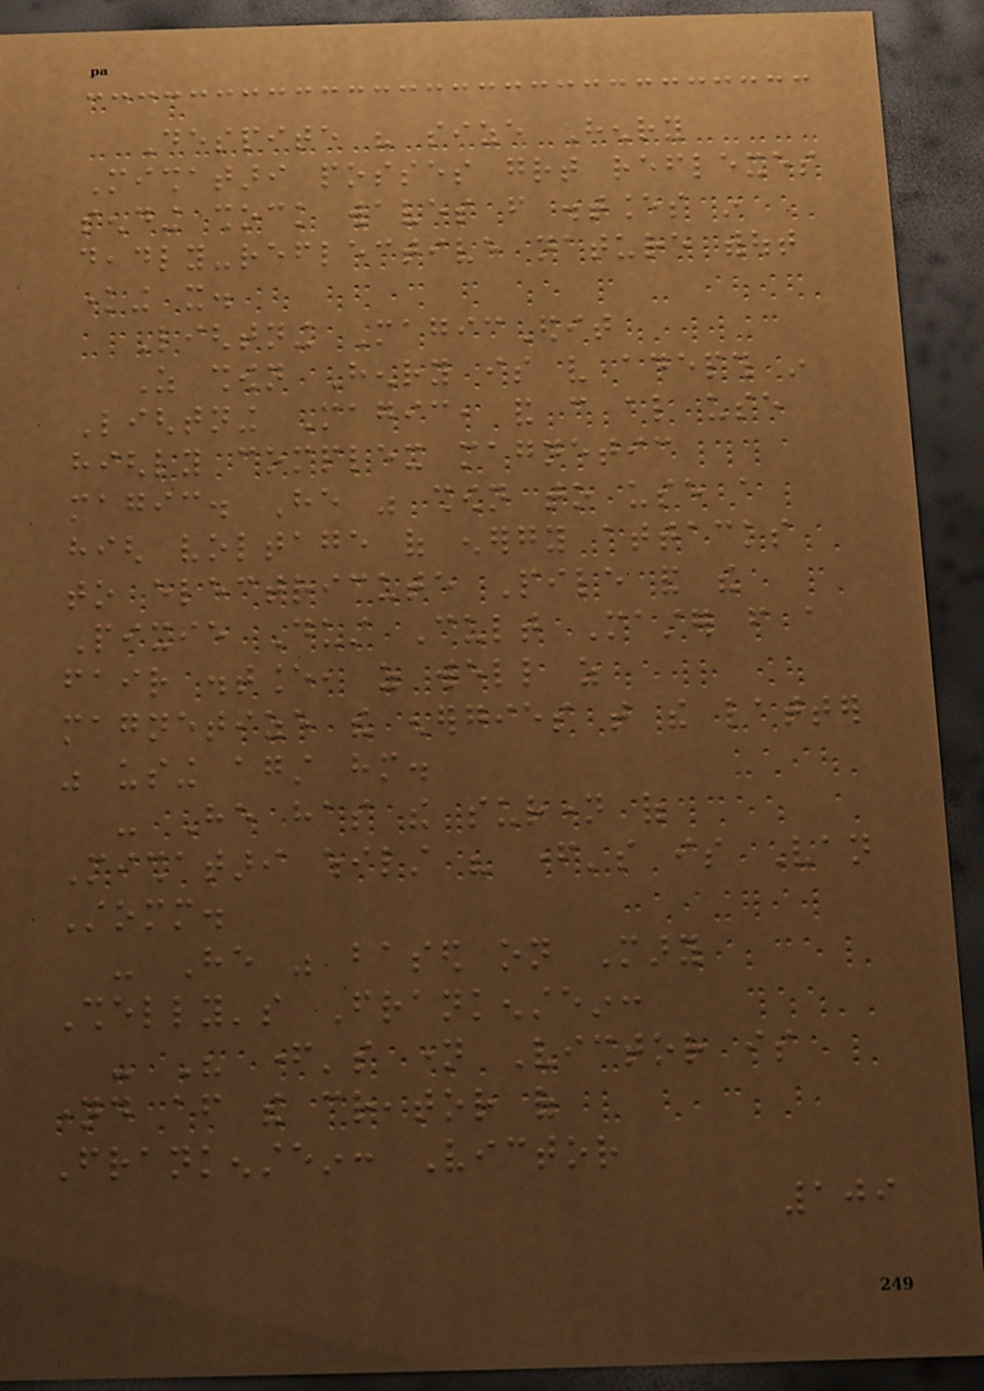Despite his size Henry
Mishatari posses great reflexes
sending shock waves from distances in
deadly-reflective nature without
knowing it.
Lightning MagicEdit
As shown Henry is very adepth in
Lightning Magic, and can also use
highly complex magnetic
magic. He was shown to use a
high voltage of energy attacks
to electricute Pile and the
Pixie Dust Cult Master from a
fair distance, as well as
magnetize the energies that the latter
was using against him.
- He has the surname of
Mishatari whilst his father's is Van
Stomm.
- He was based on Mary
Shelly's Frankenstein:
- His father's name Victor is
named after the creator of
Frankenstein: Victor
109
